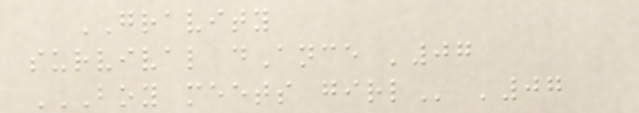GRAVITY
survival dAnce '07
BOY MEETS GIRL '07
